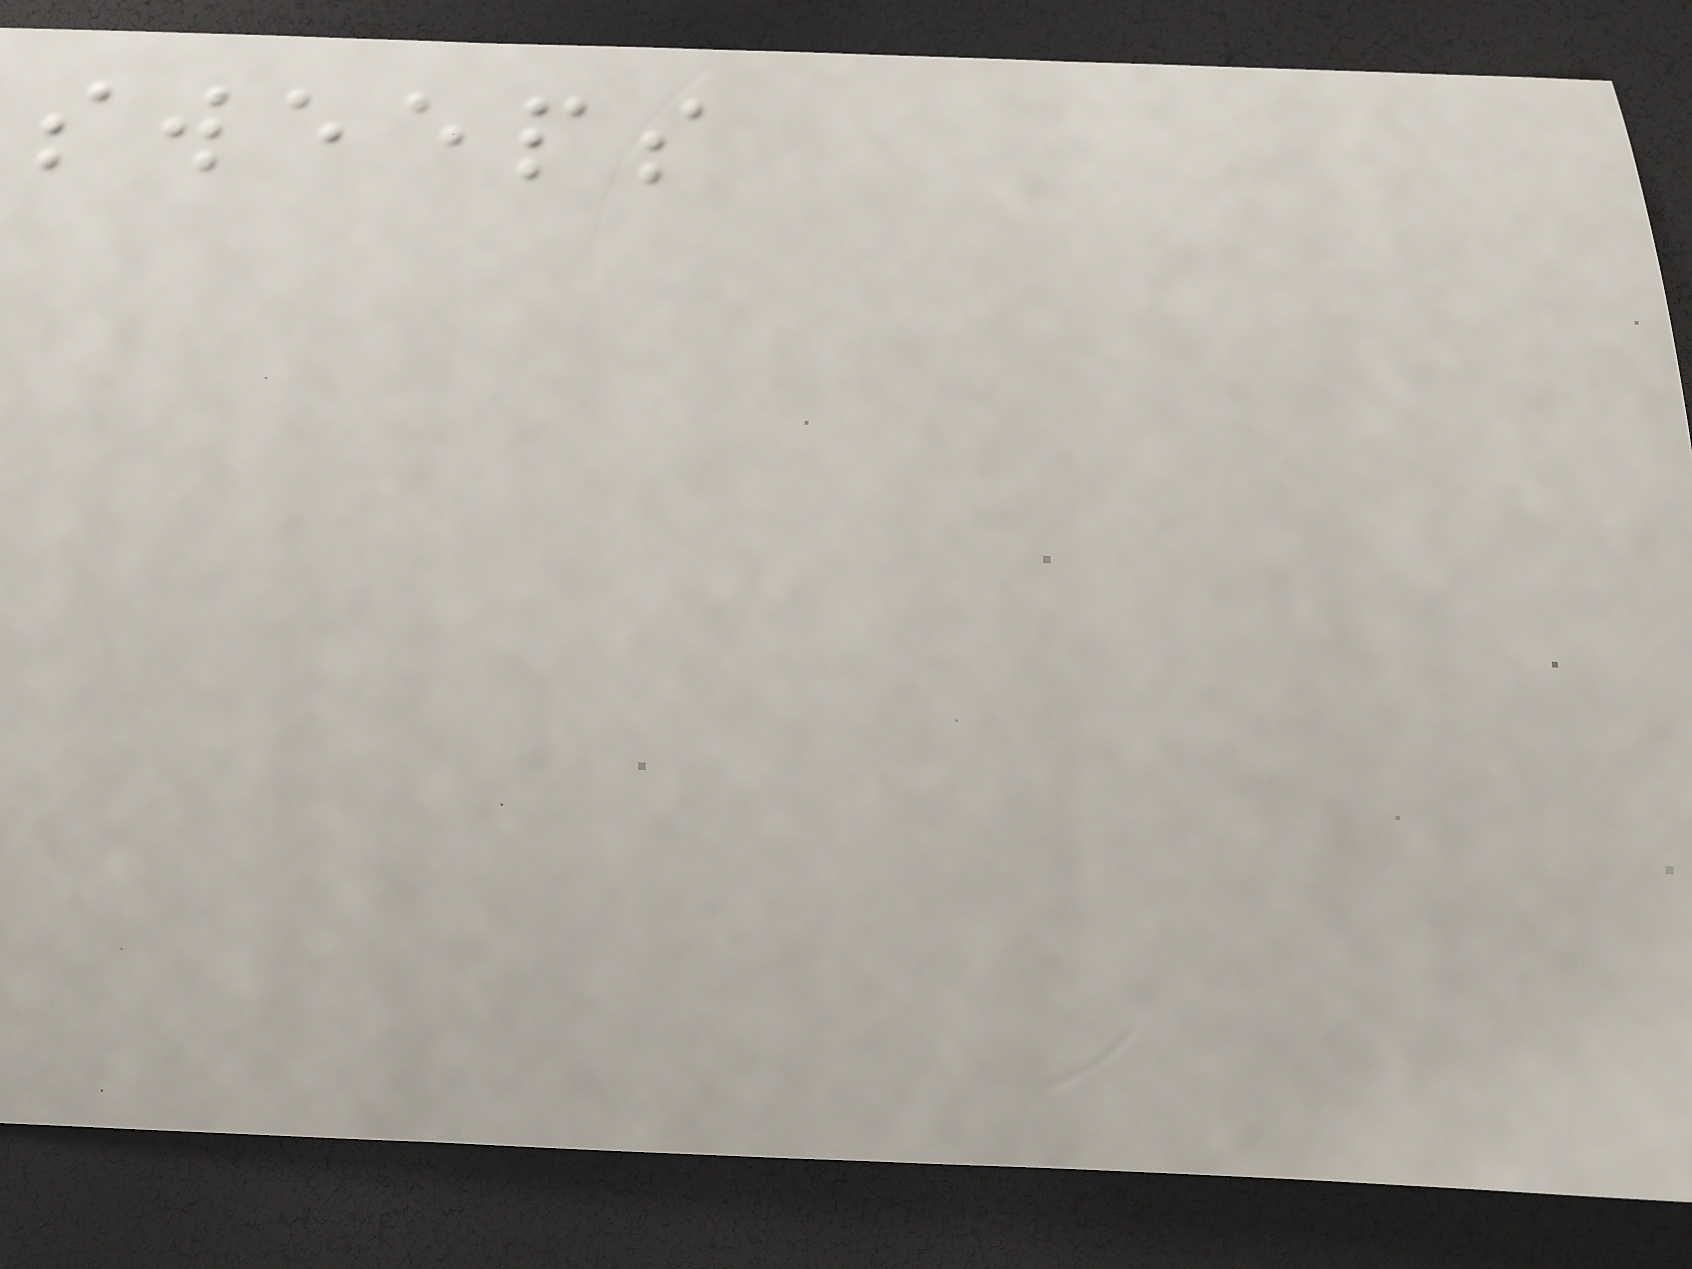sweeps
